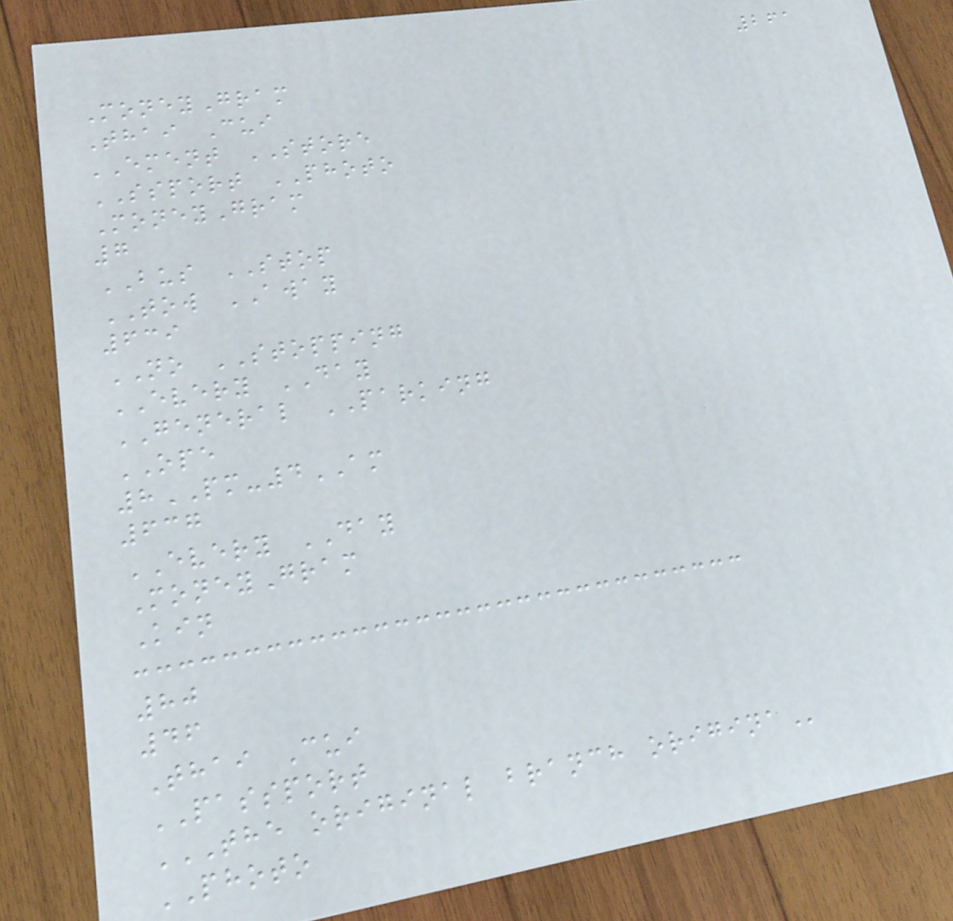261
MoneyGram
Thai Cui
EMENT STORE
SSPORT PHOTO
MoneyGram
7
BUS STOP
TOW AWAY
639
NO STOPPING
EVERY DAY
GENERAL PARKING
OPE
8PM-4AM
637
EVERY DAY
MoneyGram
Kin
80
46
Thai Cui
PASSPORT
THE ORIGINAL BRANCH ORIGINA
PHOTO
